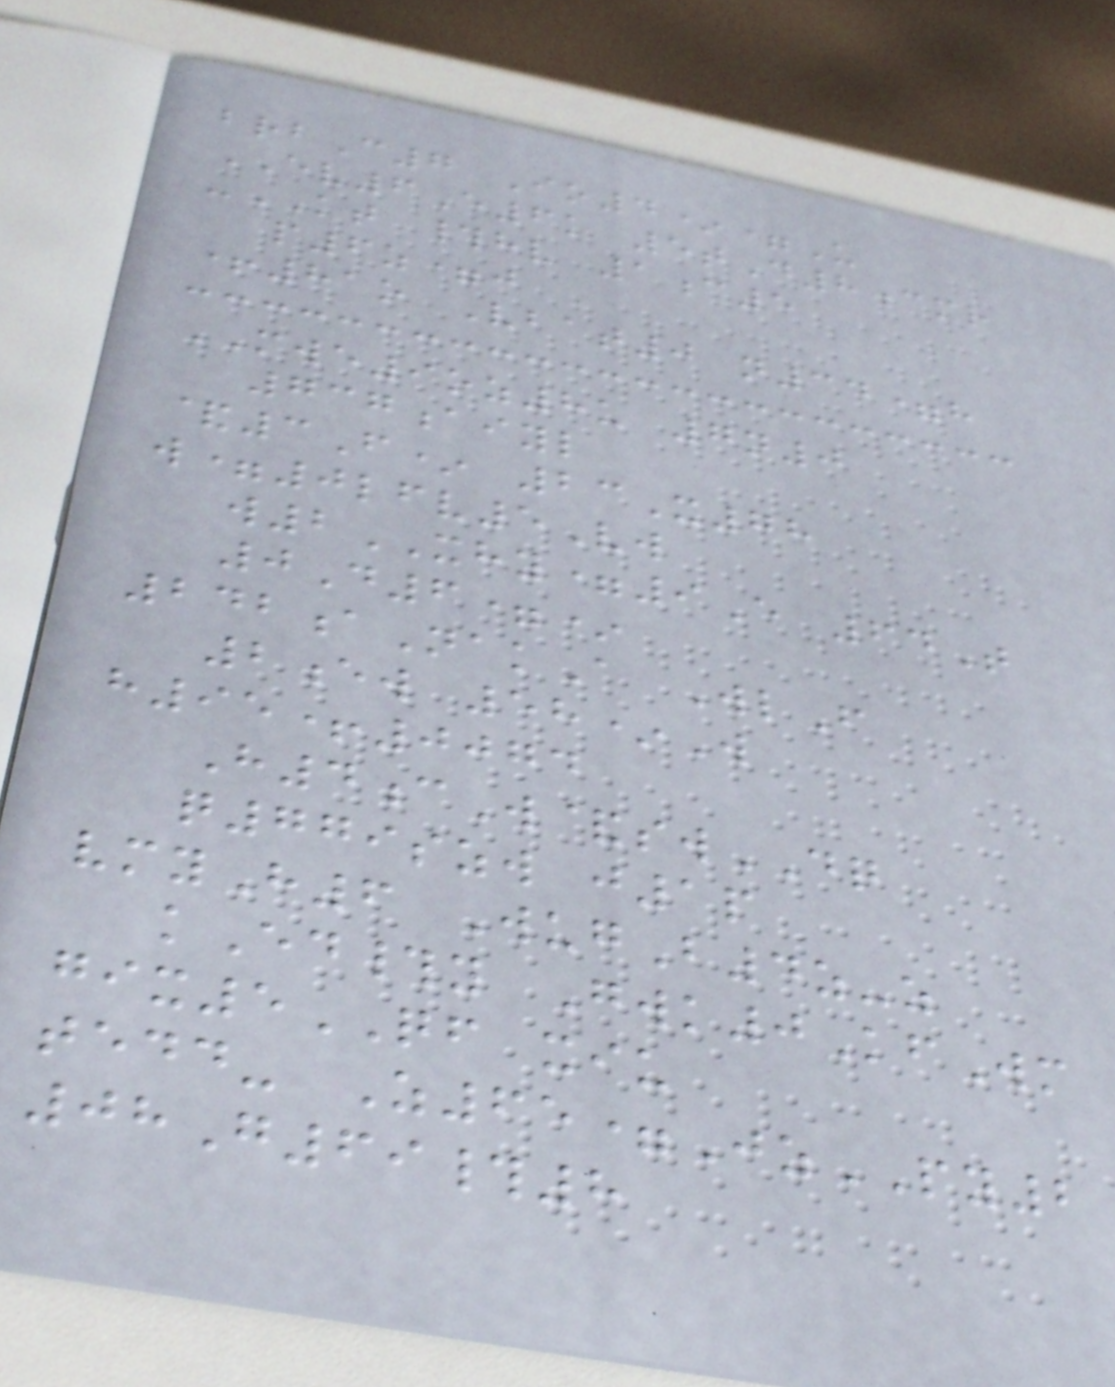brbC7 Io4*=U
EV6E6k 5tD8cmr
-KT #hv 1c5
p6z=j
+81o Vbat0 n34=h
MWE9oz8u 7n0
737aiyl
&3F* 23X78
w=0lfv5Vw
w2XHY=9E 64T
0D6=*
242aNakA WlF
2ew 58*W
h95+0074
H4cW&swDQ
q779szw j1p
vmyH6 WugB4z-z
kEd#y Gwk0KfWm
gix5QF xiu
tedd- Z65=JzPY2
08G69#8
